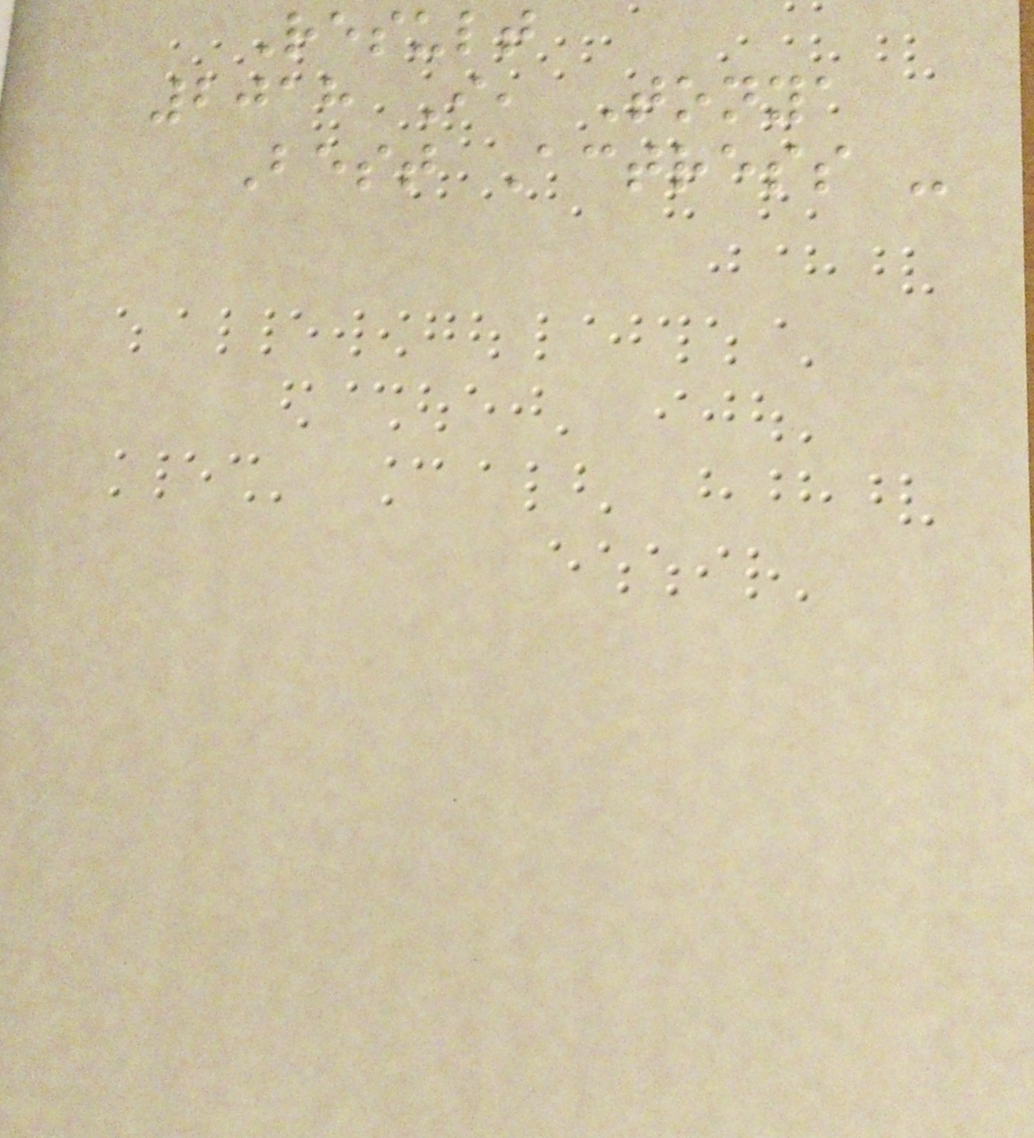Result
2018 I, Tonya
Best Actress -
